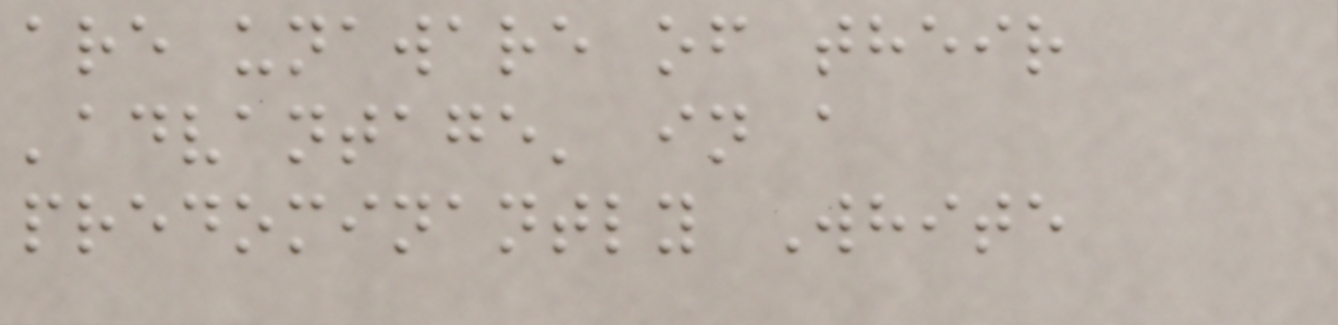are unaware of their
'advantage' in a
predominantly White
